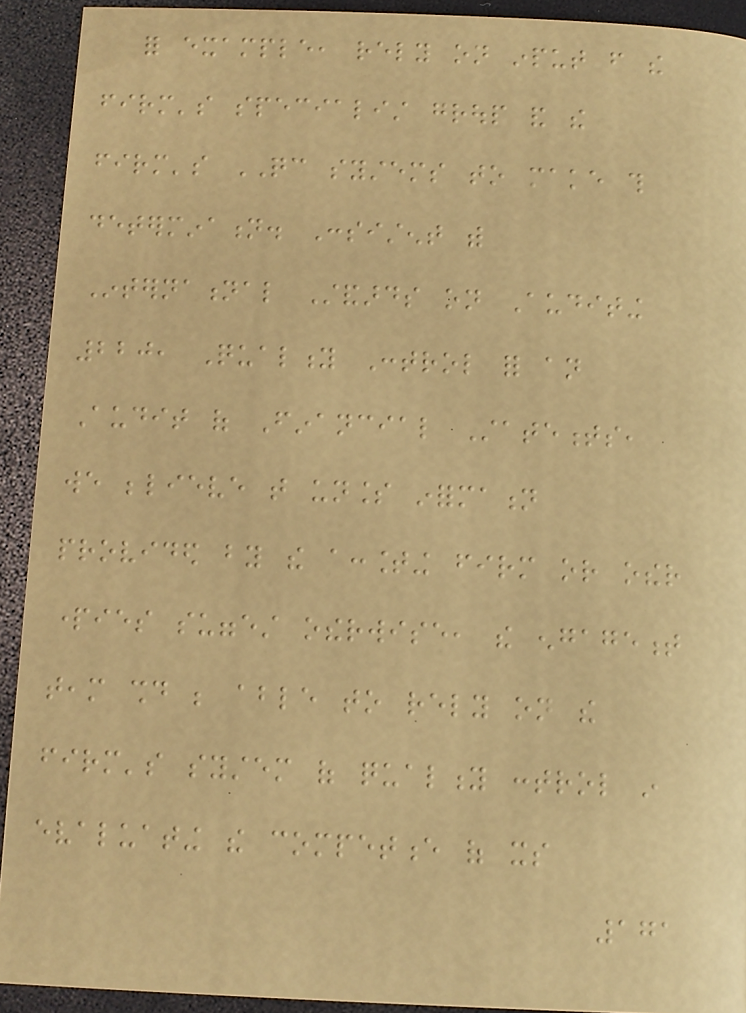for example, rely on input from the
firm's specialist group and the
firm's QC systems to make this
determination. Consistent with
International Standards on Auditing
220, Quality Control for an
Audit of Financial Statements,
we believe that unless information
provided by the accounting firm or other
parties suggest otherwise, the engagement
team should be able to rely on the
firm's system of quality control in
evaluating the competence of its
171
